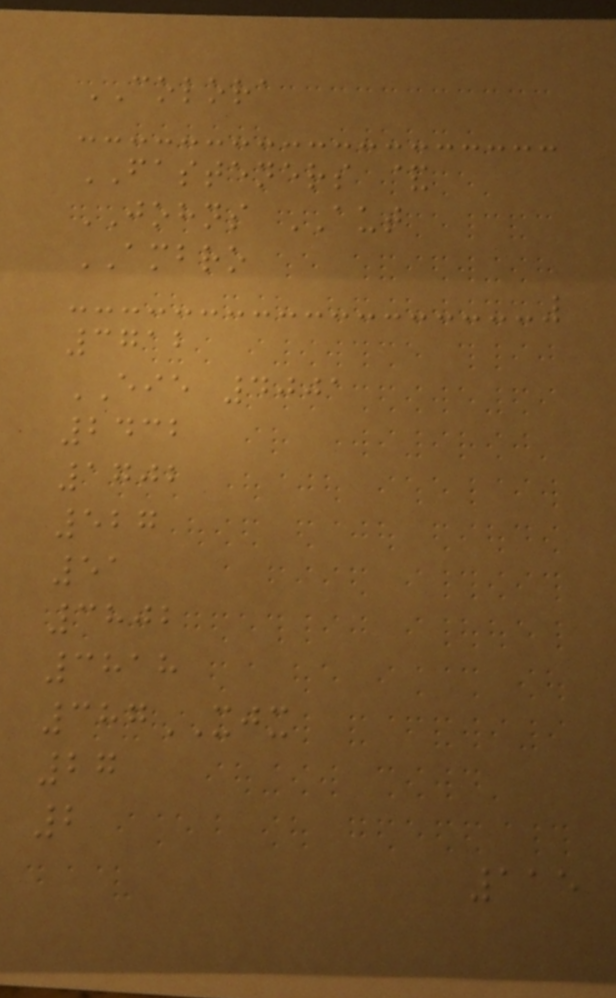COLORA
FASTENERS &
JOHNS AUT
AMBRO
3712
EIE 4001
2432
1702
527
51
3802
3818
387XJX
27
2
115
